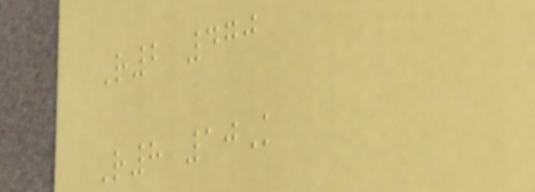R2 470
R8 10K
